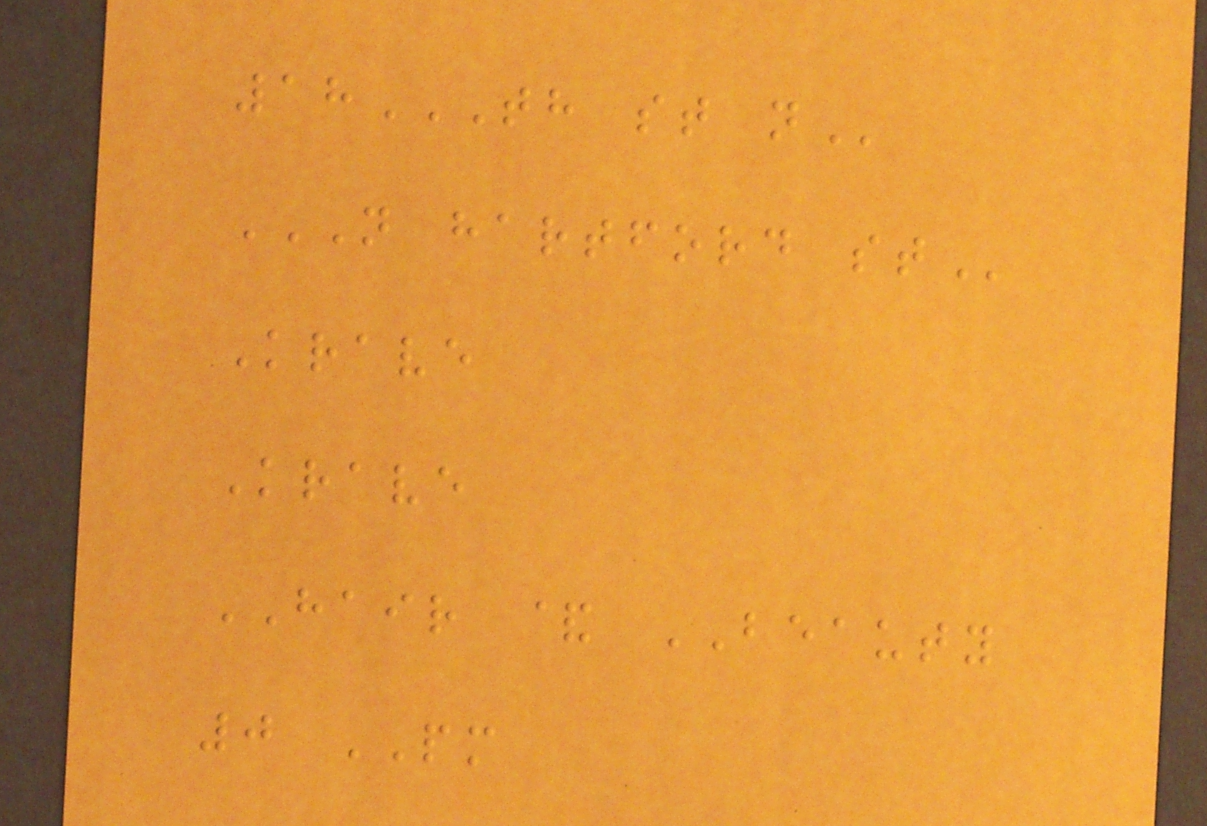18TH ST N
N HARTFORD ST
Krave
Krave
HAIR & BEAUTY
0 PM
